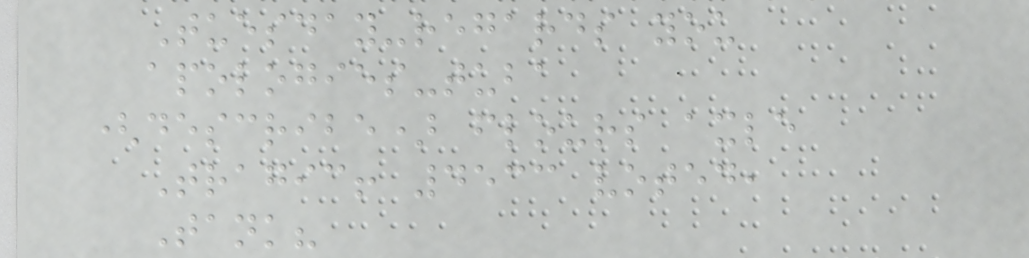Tuesday-regards you
apologies-tuba
(describe) flours axle
Tragic! 4533 voted,
Tank?
